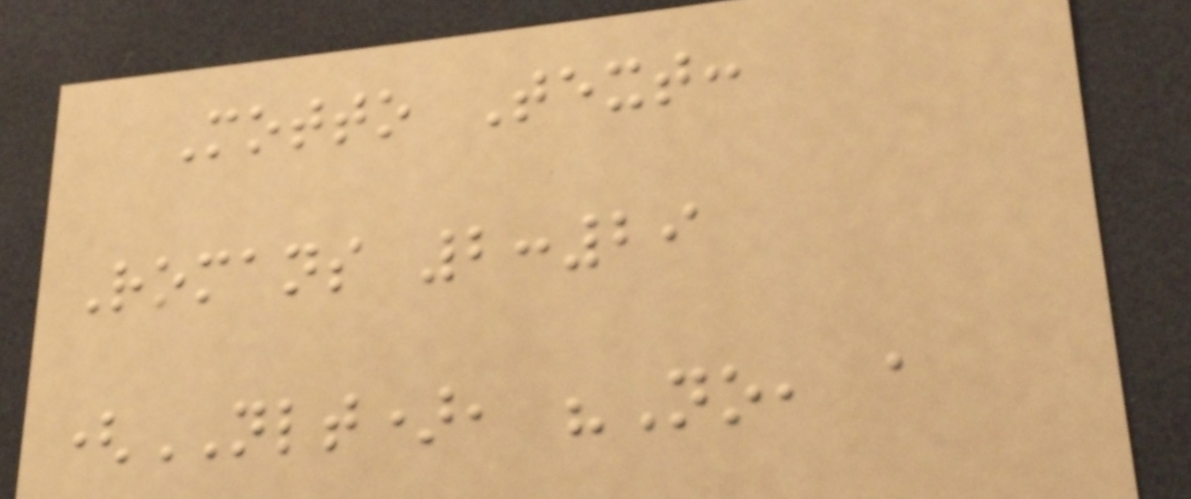Motto Text:
Romans 2:29
(NLT), "No, a
